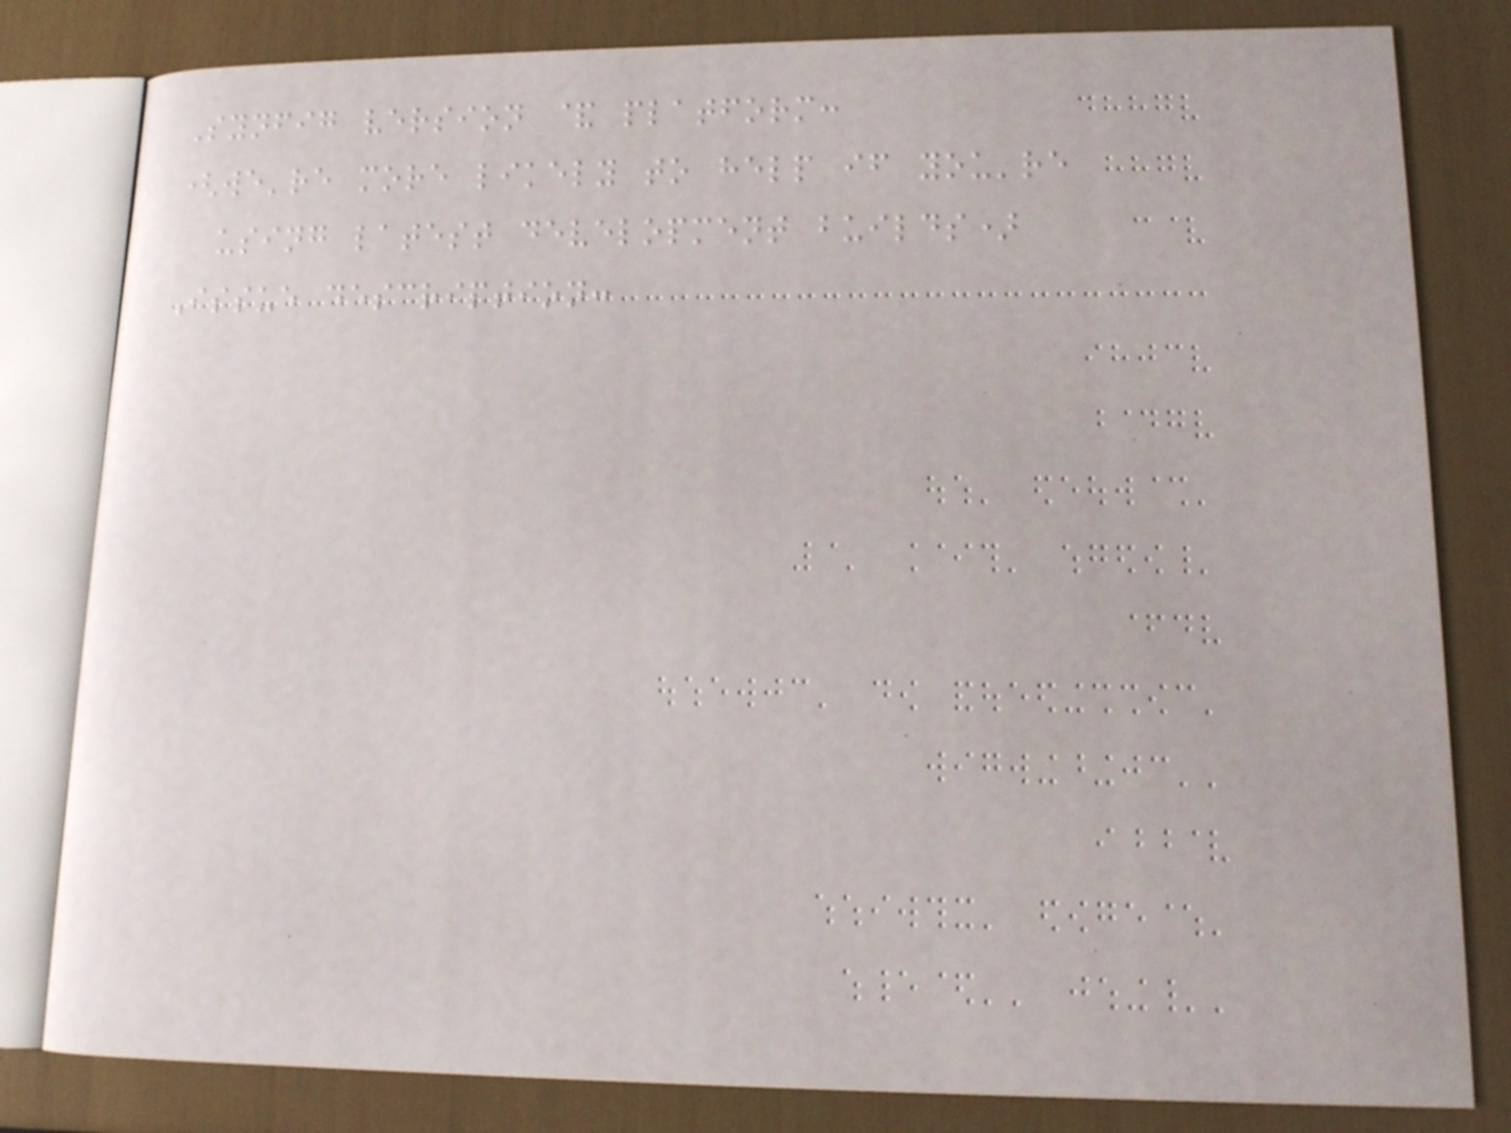Synfig version & platform:
(we're more likely to help if you're
using latest development builds)
Issue description:
